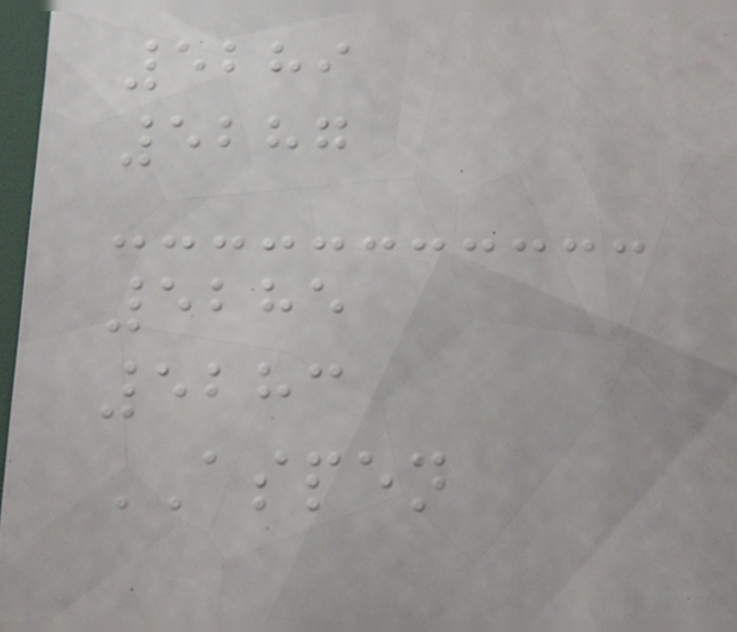5289
5287
5285
5283
ASPEN
